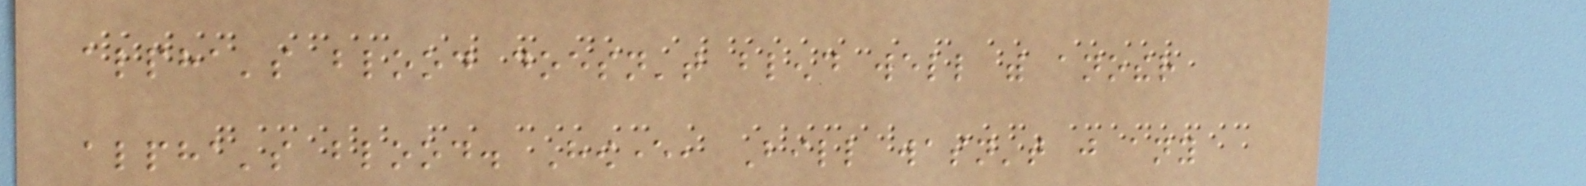alpha's blood doesn't blend well with another
alpha's blood. However, Bill wasn't just any
